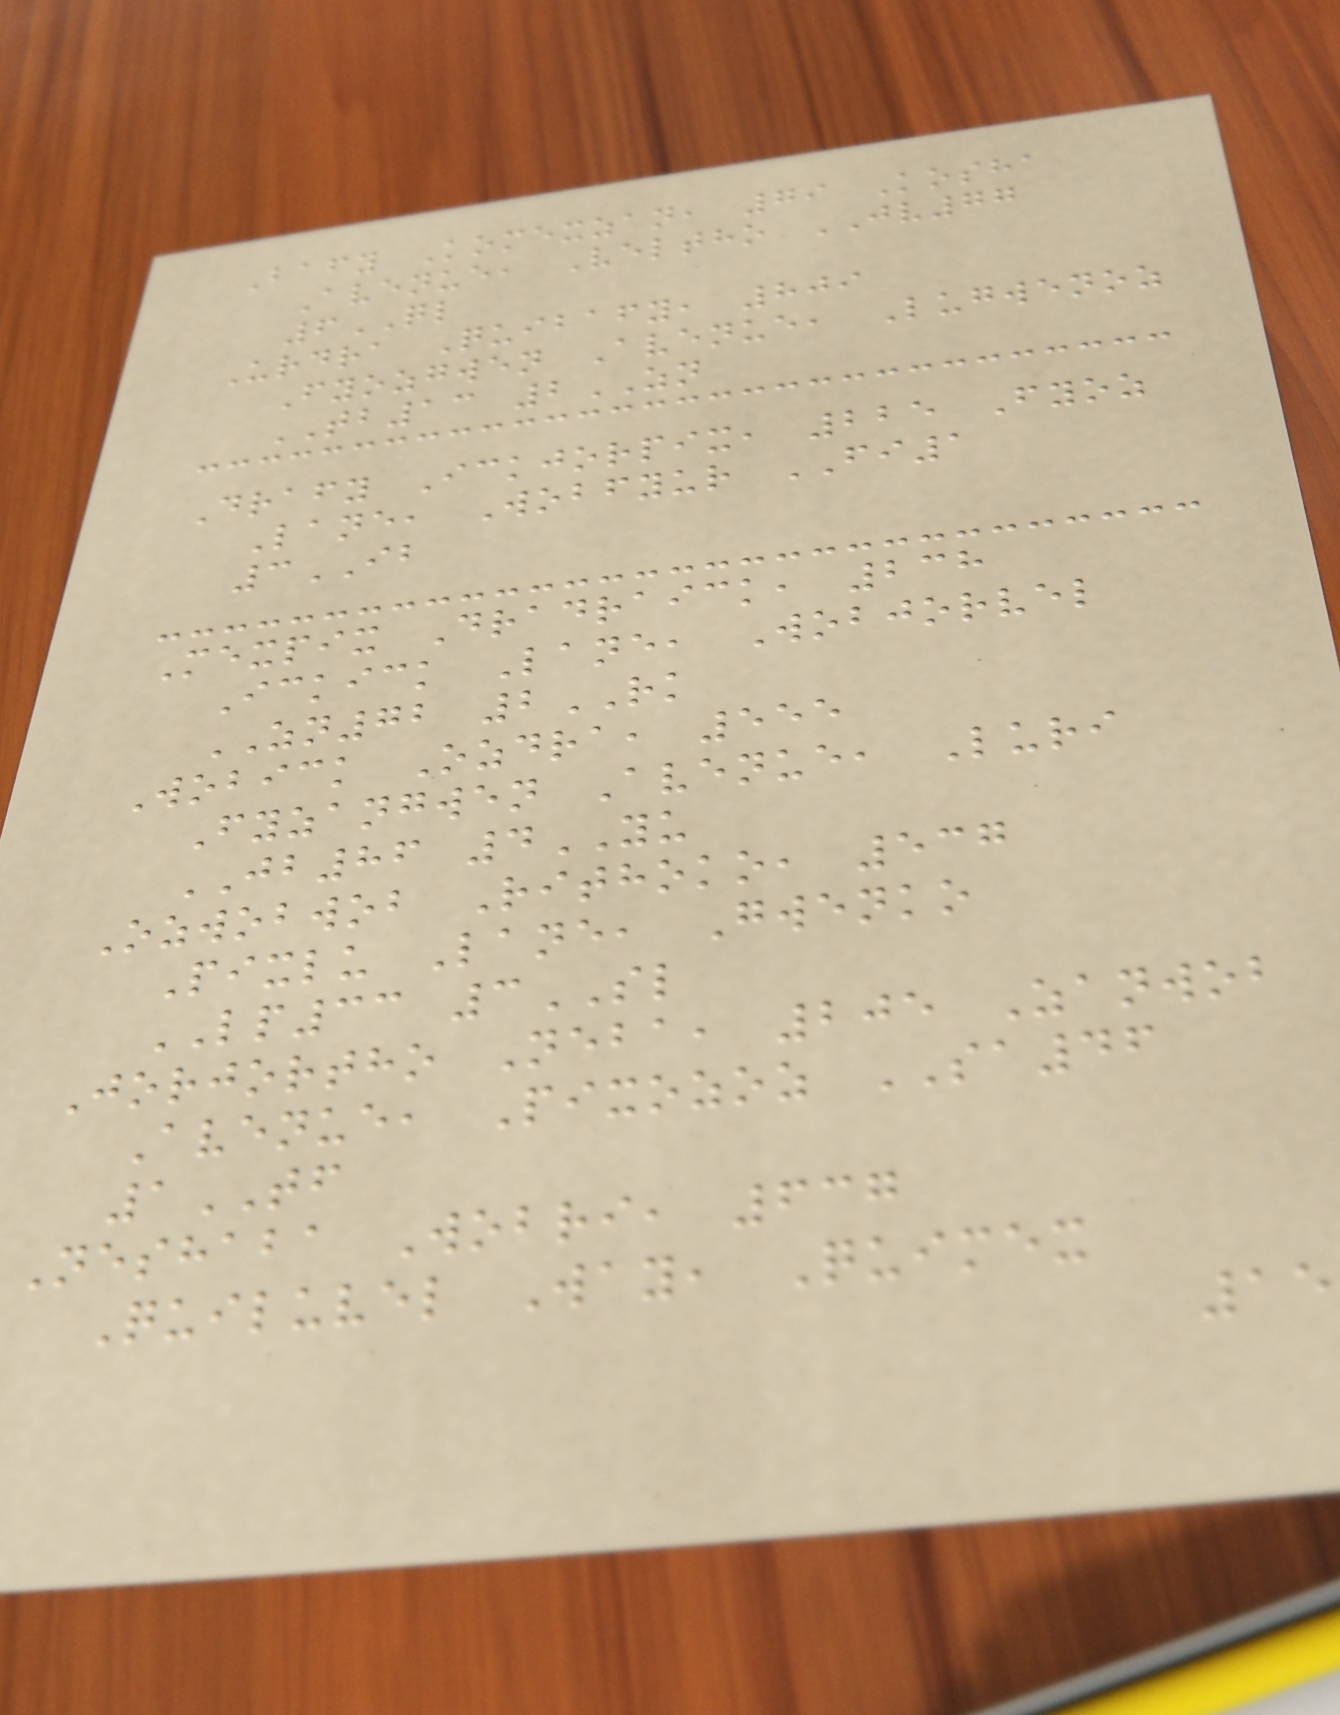Bafy Komexzan, 79 Kosha
Avenue, Veltho JV77
6QL
Urdra Quibafy, 809
Fyozgwen Avenue, Lugwenoz
TB13 2ZN
Drafy Ickjorpix, 225 Fyoz
Lane, Wobfyur FI1
3IB
Mexpix Dradraick, 238
Ickick Lane, Wobjorvel
ZN72 2RK
Wobick Ozdra, 555
Fyzangwen Avenue, Luri
JB86 4YU
Ozwobwob Rithoko, 537
Pixlu Lane, Gwenko
LP33 3SL
Jorjortho Neba, 205 Zanwob
Avenue, Pixozoz SA46
1TF
Neshaba Wobri, 637
Quiluvel Way, Quimex
15
